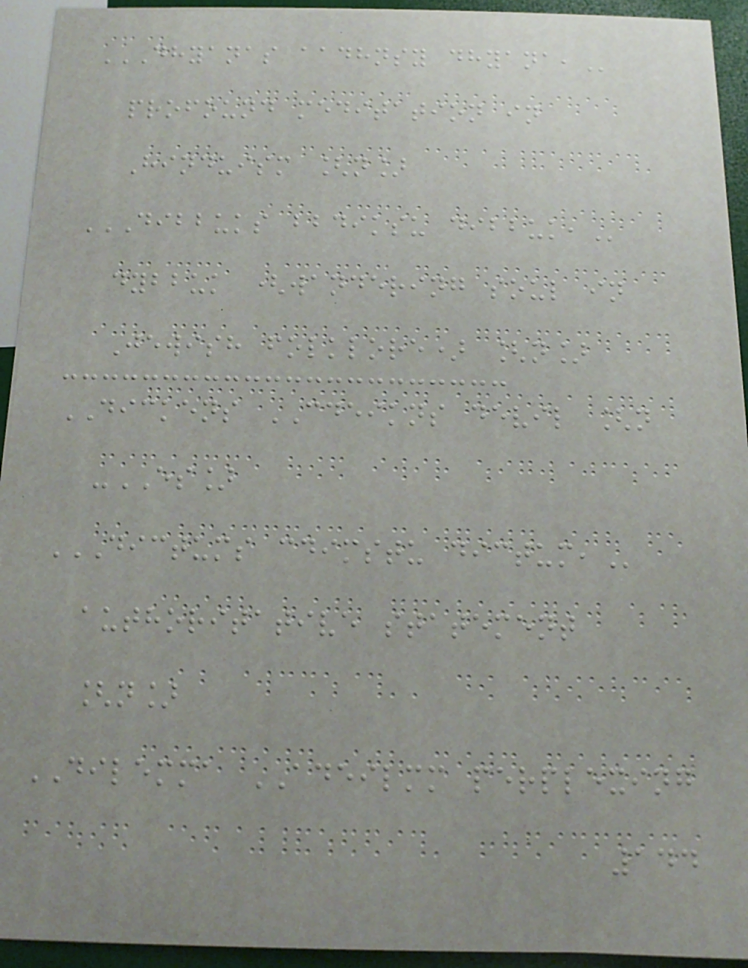DHYANAS AADHNSY DHYANA,
profound meditation in
Hinduism [n]
DIBBUKS BBDIKSU DIBBUK,
dybbuk (wandering soul in
Jewish folklore) [n]
DICKENS CDEIKNS devil [n
-ES]
DICTUMS CDIMSTU DICTUM,
authoritative statement
[n]
DILEMMA ADEILMM perplexing
144
